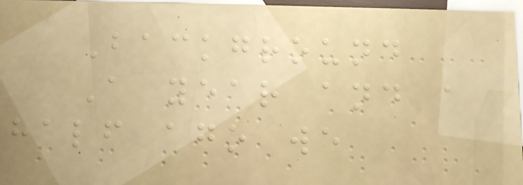Background
A year and a
half ago we
